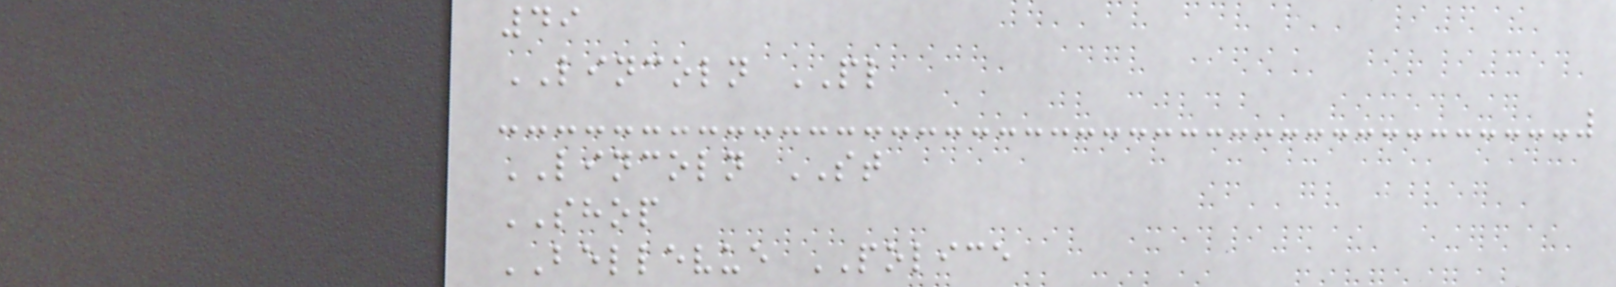49
LINCOLN PL
LINCOLN ST
SHOP
BELLEVUE POLICE
